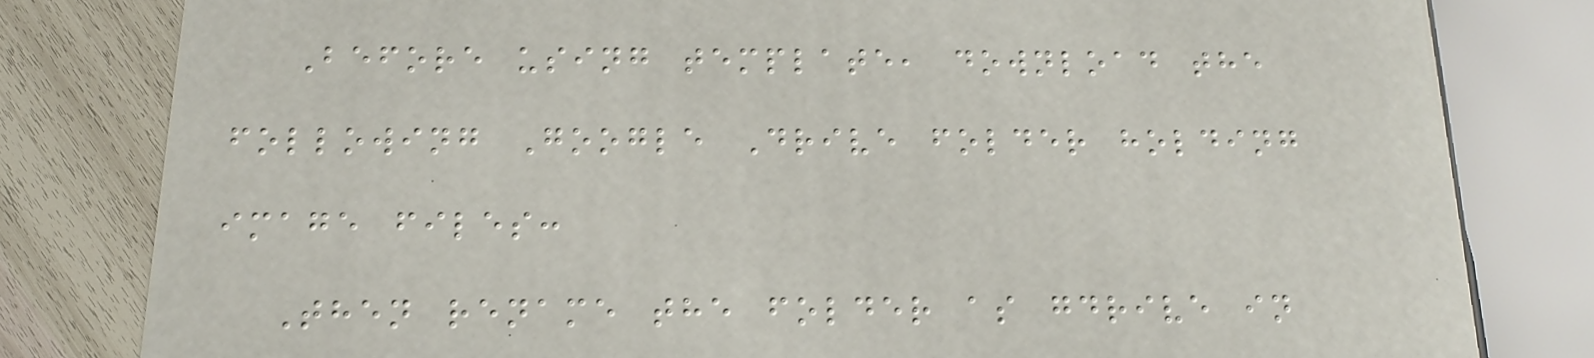Before using template, download the
following Google Drive folder holding
image files:
Then rename the folder as gdrive in
